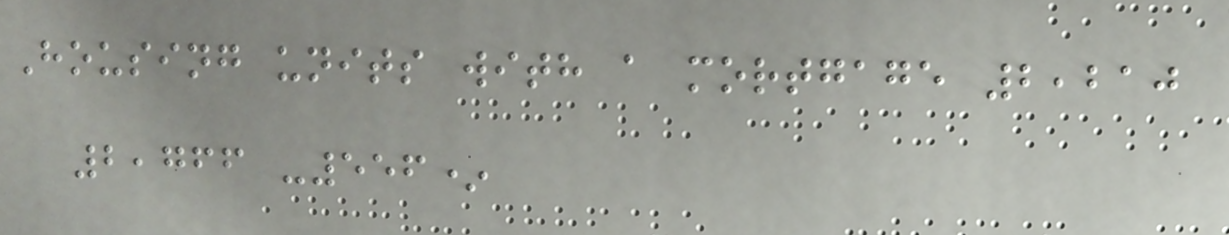Housing units with a mortgage 2,210
2,766 -556*
